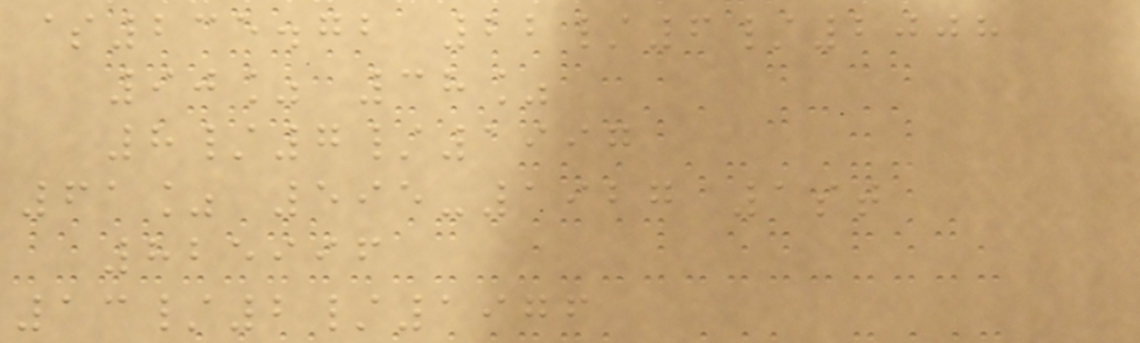$235.72 22/6/2008
90% 38%
8/7/1997
61% 595-1927 1st
825996
13/2/1976
